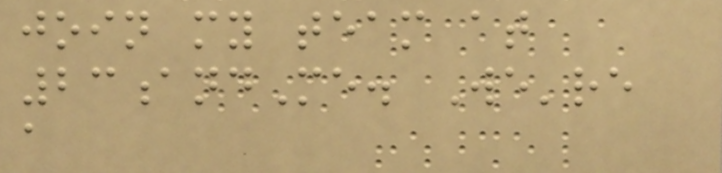join my team at
23andMe. We're
a
